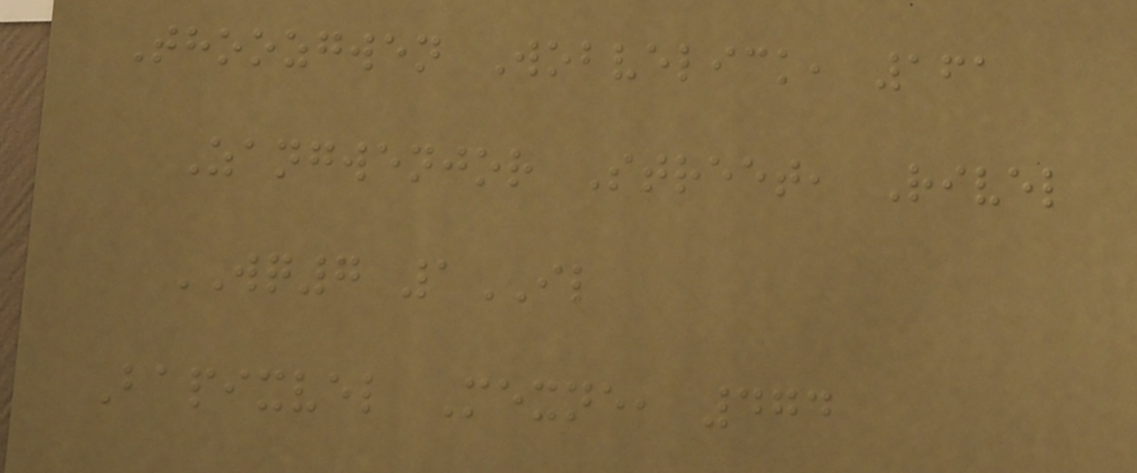Thoozgwen Wobvelick, 161
Zangwenjor Street, Rivel
WQ7 1IL
Bapixvel Mexne, 474
